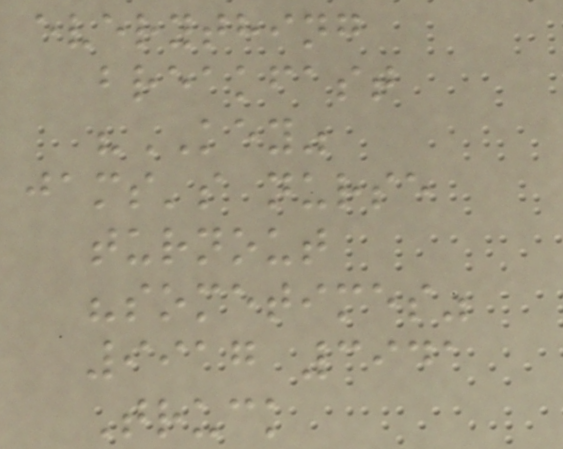everything
breakfast
"KEY"
jams's nurse
turnout
"sometimes"
9917 3941
Truck
